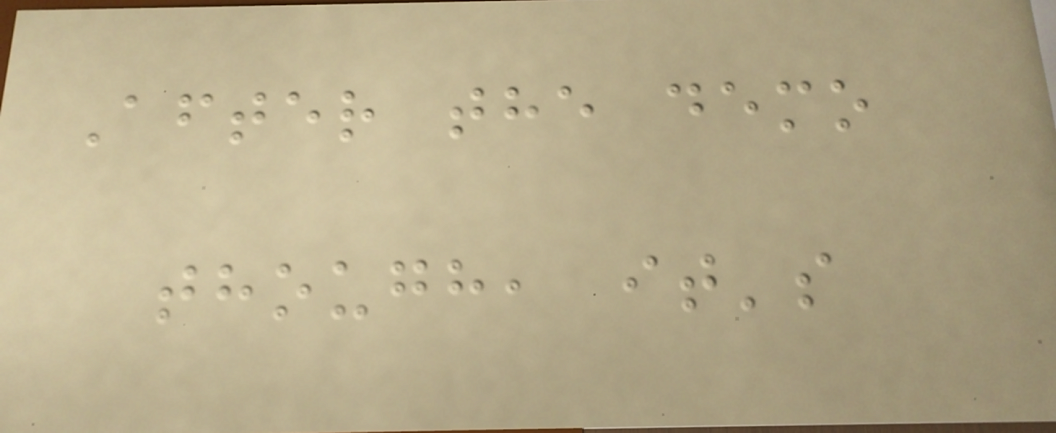After the demo
though, it's
